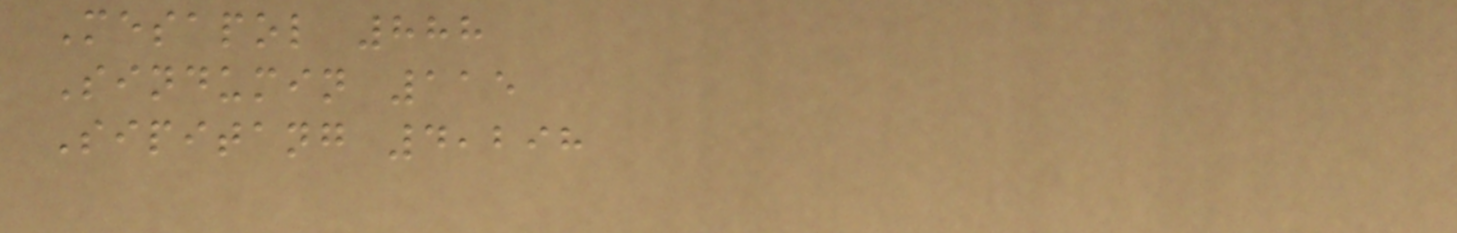Mesapol 888
Sindumin 115
Sipitang 4,298
